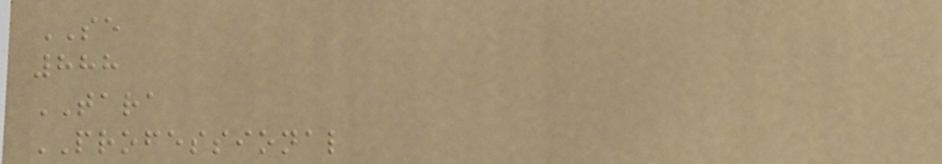SE
888
TARA
PROFESSIONAL
